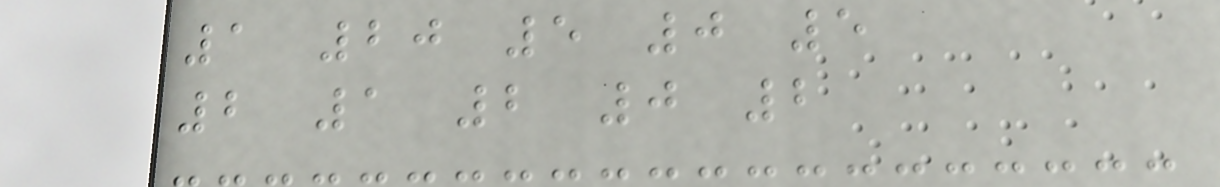1 20 5 0 5
2 1 2 0 2
